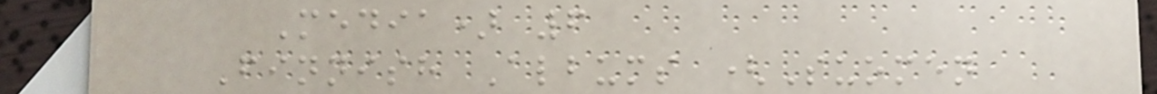Media) 6
Finnish Albums (Suomen
